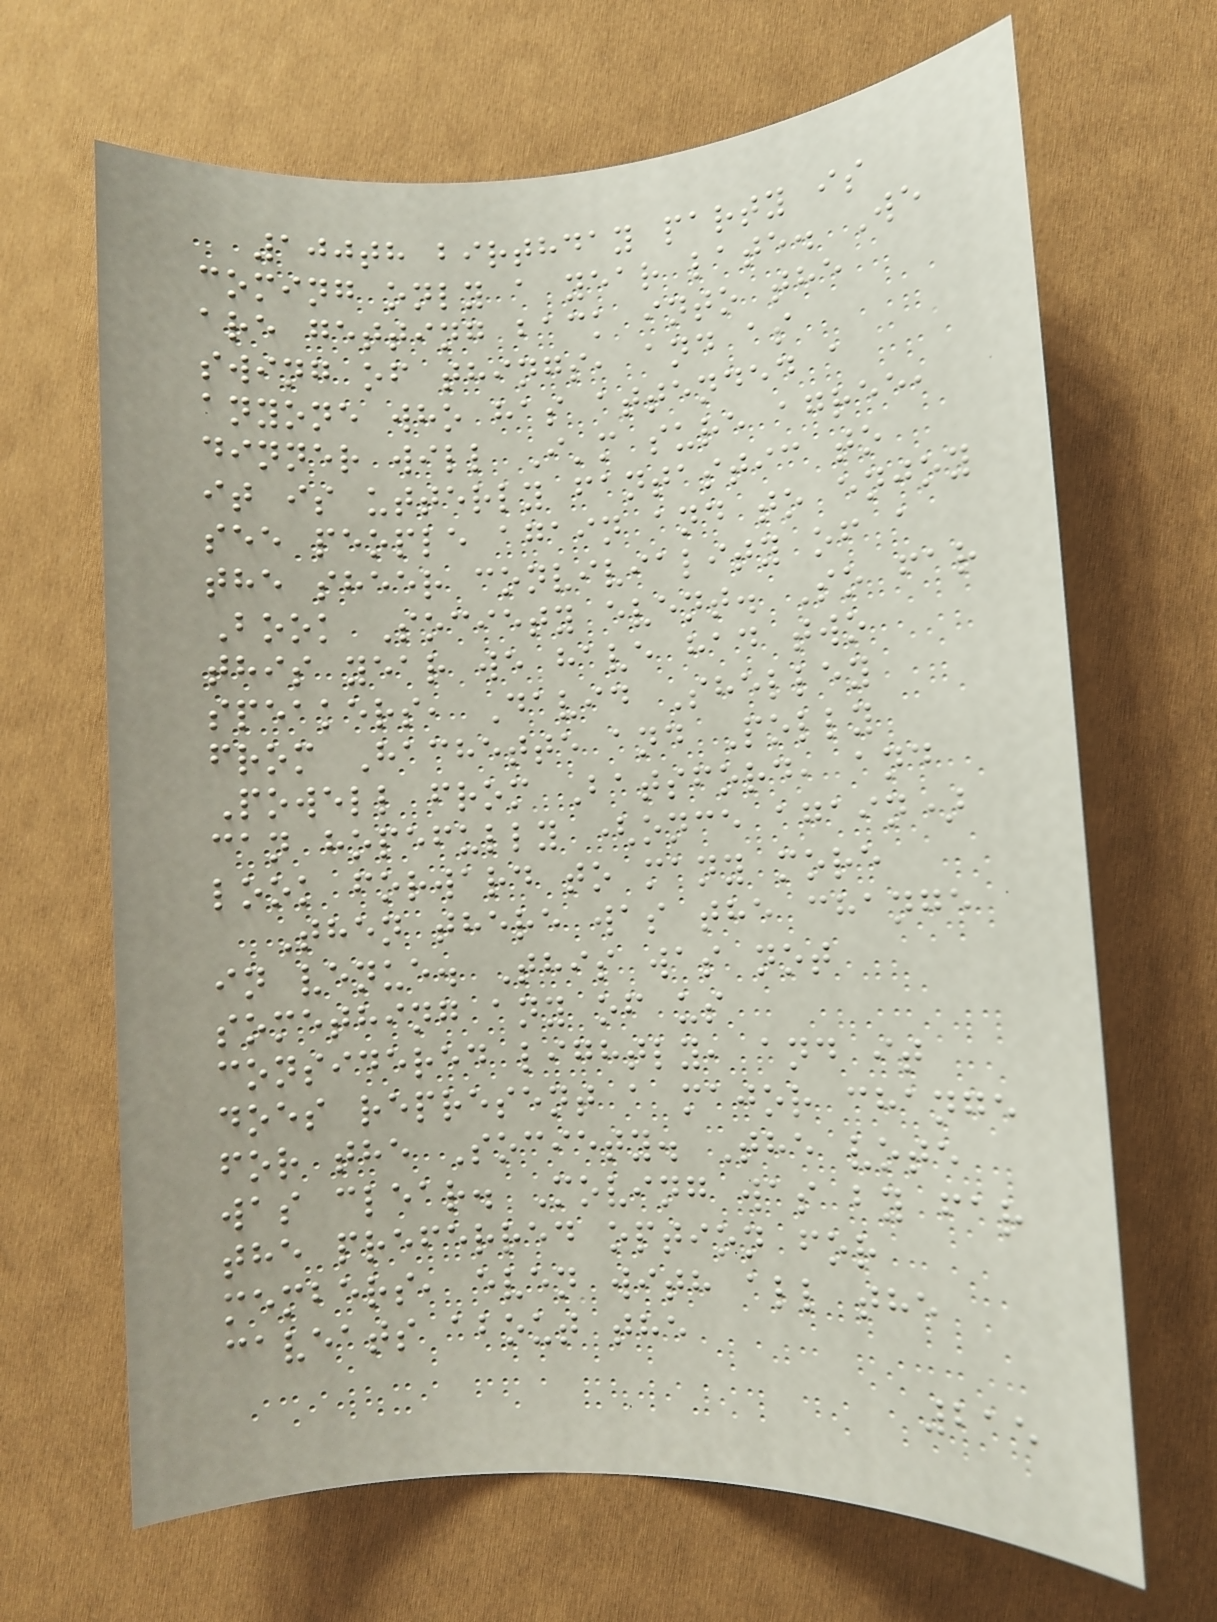100th birthday party is
coming only a year late. We
are getting back into the
swing of things, and as
anyone who has attended a
dinner will I'm sure agree,
it is utterly fantastic to
see people again and to enjoy
the sheer conviviality of a
Book Society event. So far
this year we have had two
speakers, David Shelley
from Hachette and Polly
Powell from Batsford, and
can hopefully (once again)
look forward to many more
Then there was the change
in venue. This was not
something any of us
considered lightly, and it
does represent a major change
for the Society. The vote
was clear. Moving was by far
the preferred option for
members, even with all the
caveats about the
215
